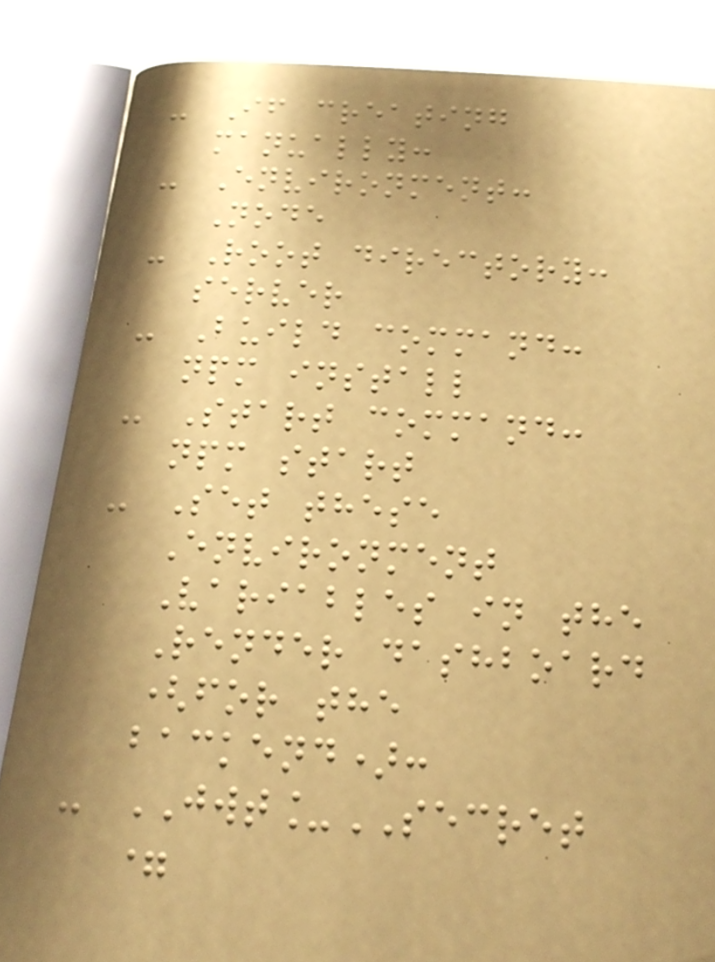- If creating
manually:
- Environment:
Node
- Root directory:
server
- Build command:
npm install
- Start command:
npm start
- Set these
Environment
Variables in the
Render dashboard
(for the
backend):
- JWT_SECRET
=
